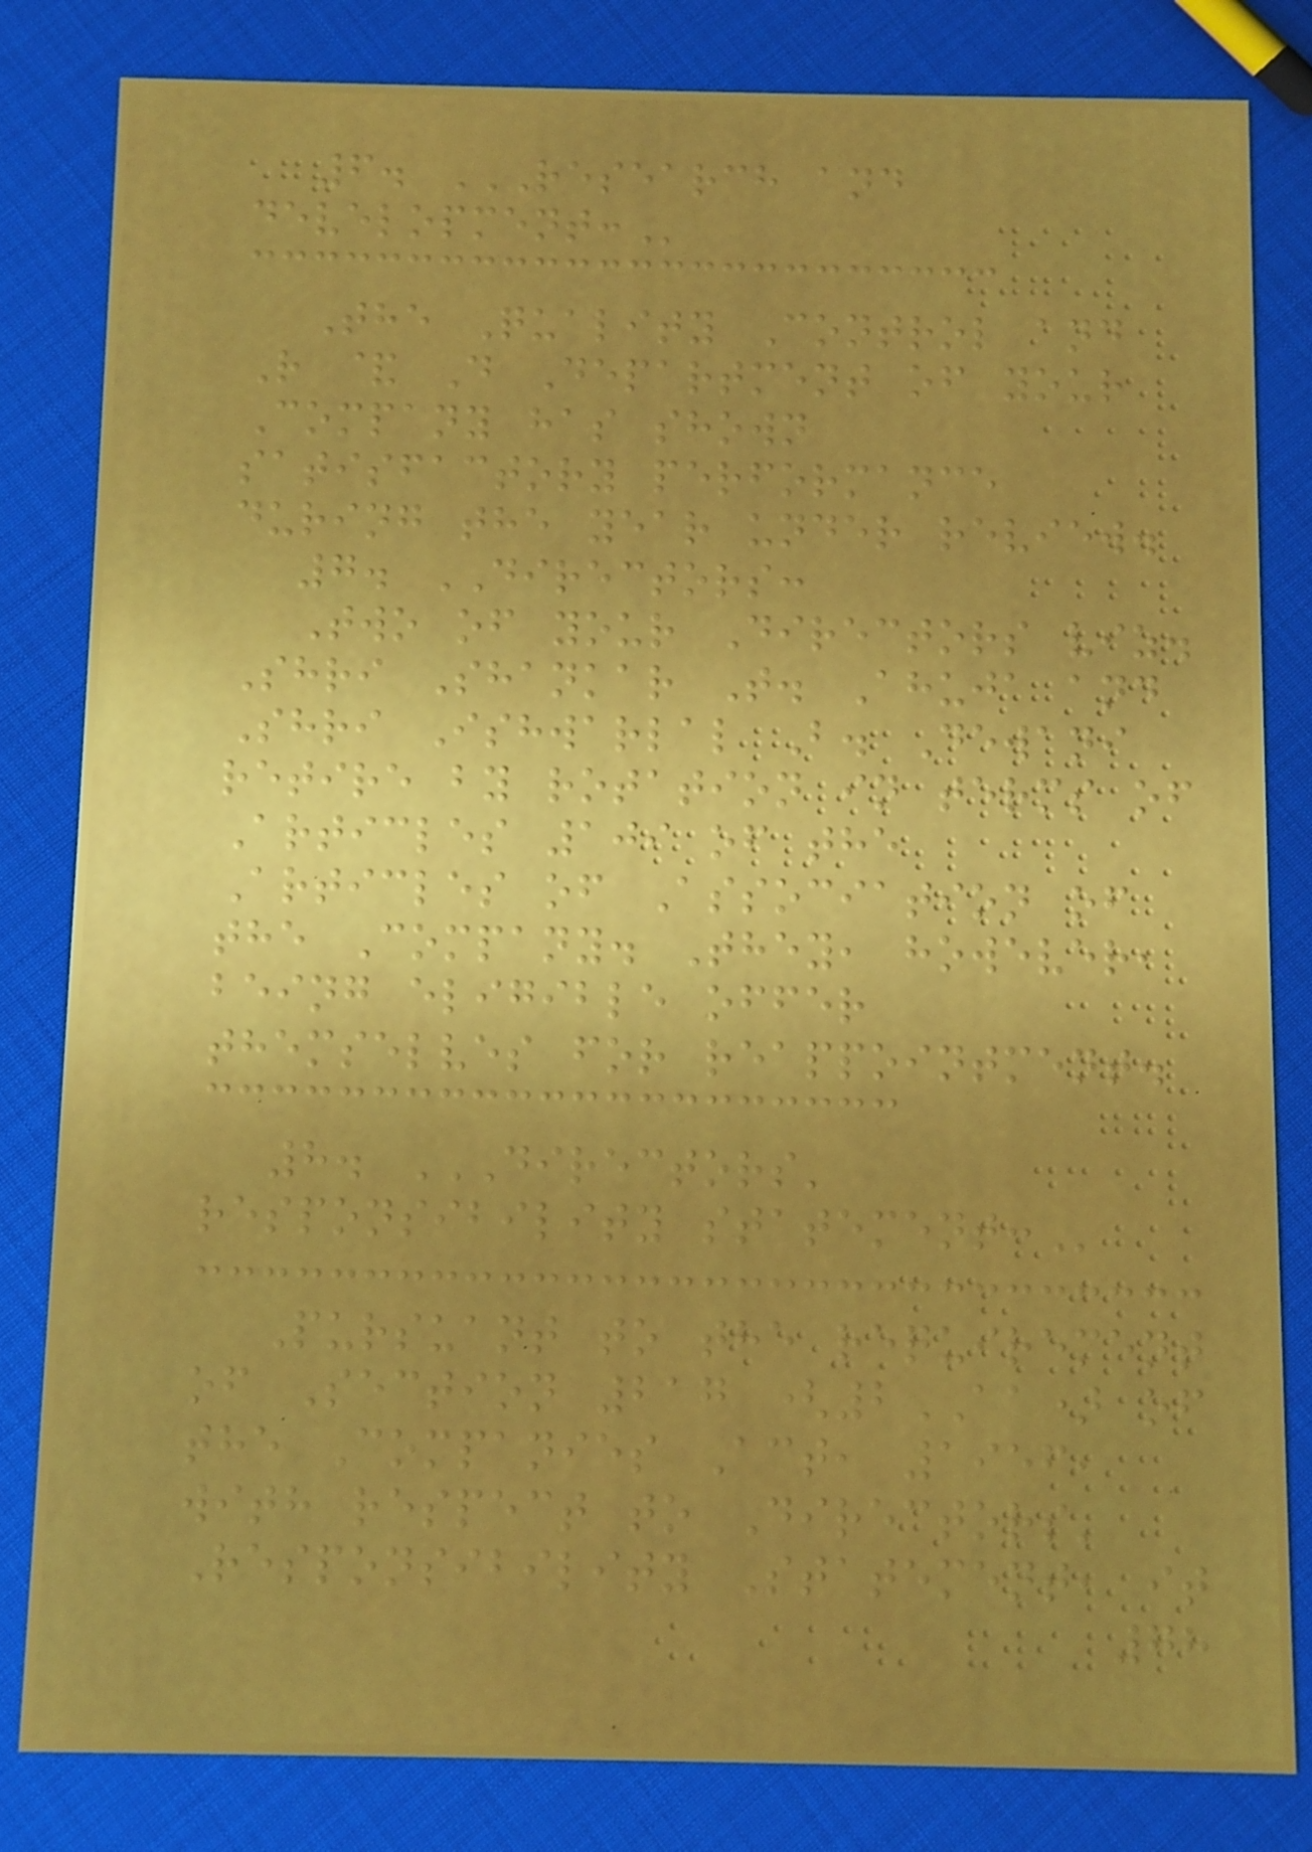6. RESEARCH AND
DEVELOPMENT:
The Quality Control and
R & D Department of your
Company has shown
satisfactory performance
during the year under review.
7. DIRECTORS:
Two of your Directors viz.
Shri Shankar T. Ahuja and
Shri Ishwarlal B. Dewani
retire by rotation in terms of
Articles 109 of the
Articles of Association of
the Company. They, however,
being eligible offer
themselves for reappointment.
8. DIRECTORS'
RESPONSIBILITY STATEMENT:
Pursuant to the requirement
of Section 217 (2AA) of
the Companies Act, 1956,
with respect to Directors'
Responsibility Statement, it
78
